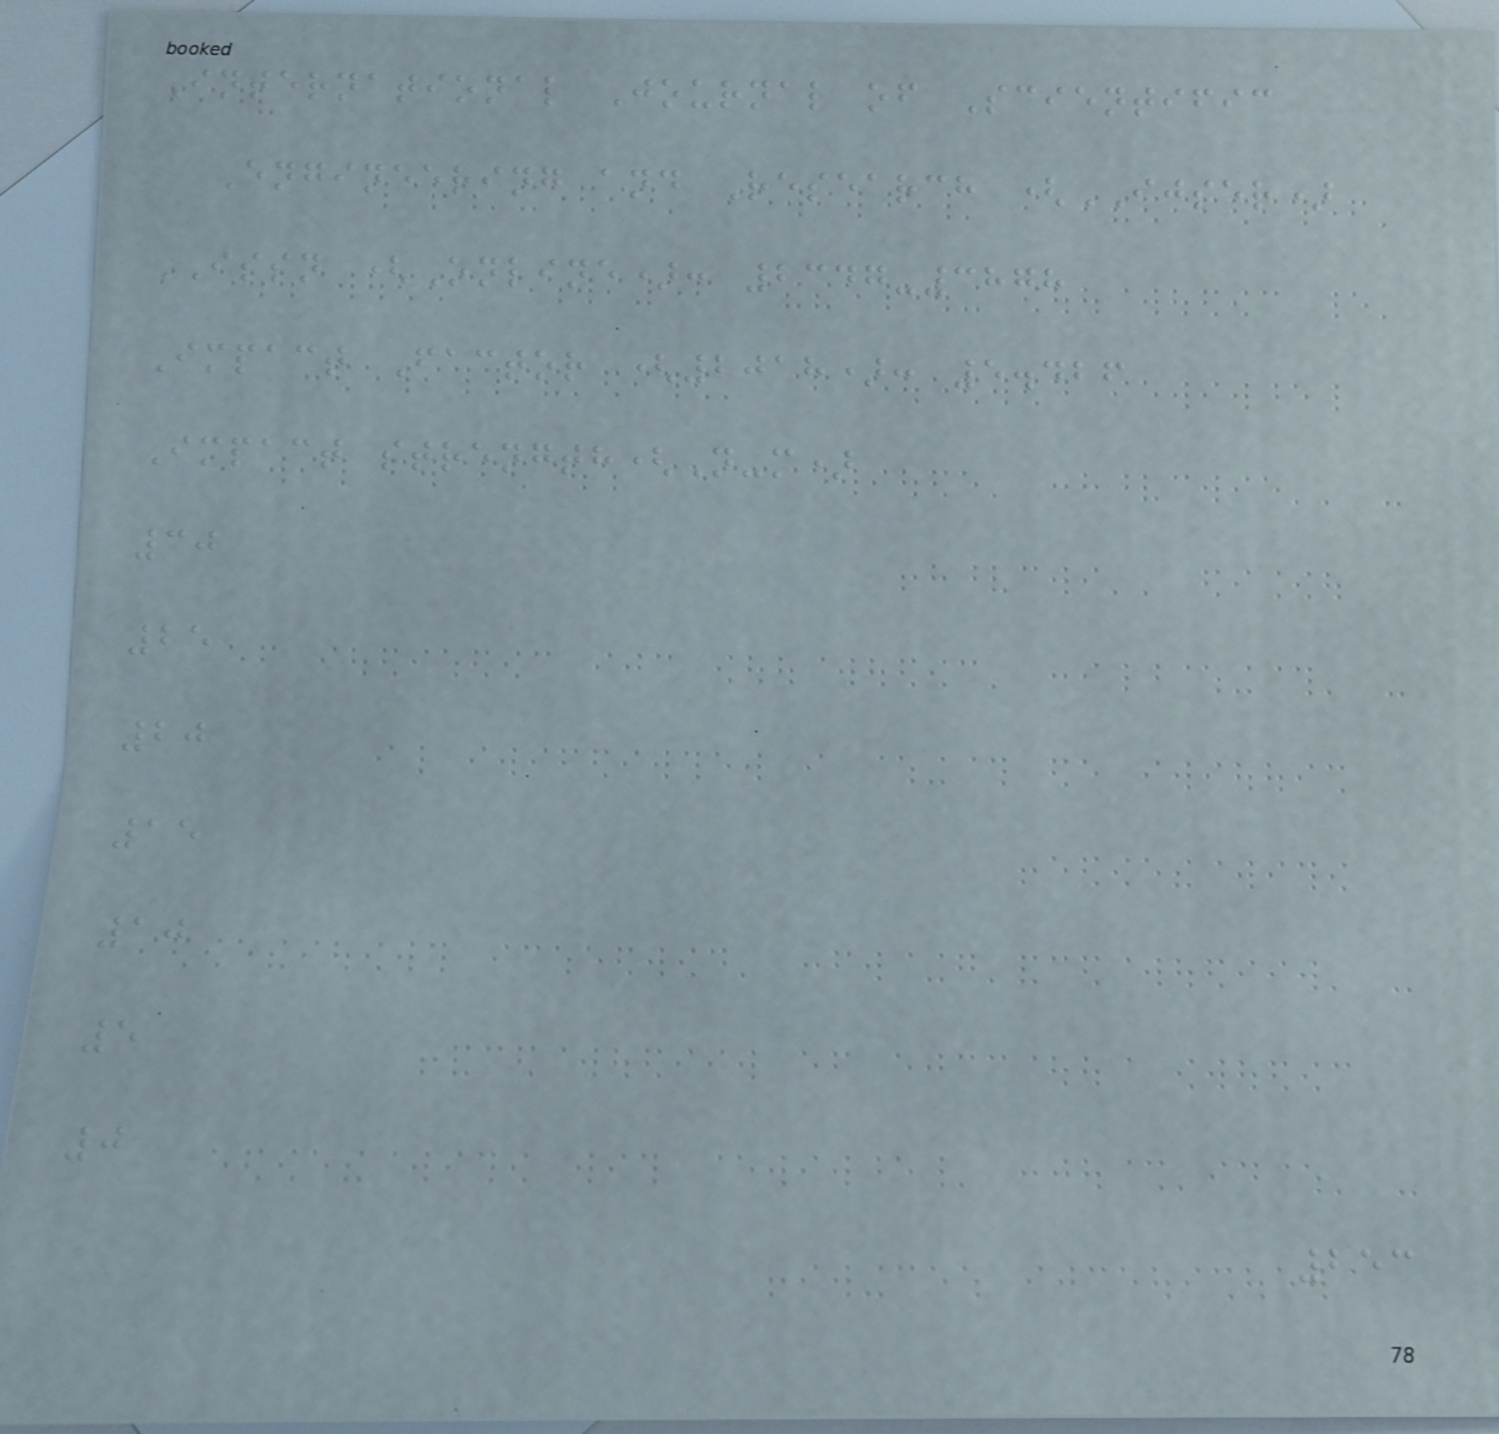International Journal of Scientific
Engineering and Research (IJSER)
ISSN (Online): 2347-3878
Impact Factor (2018): 5.426
Impact strength(N-m)
30
25
20
15
10
5
0
253
